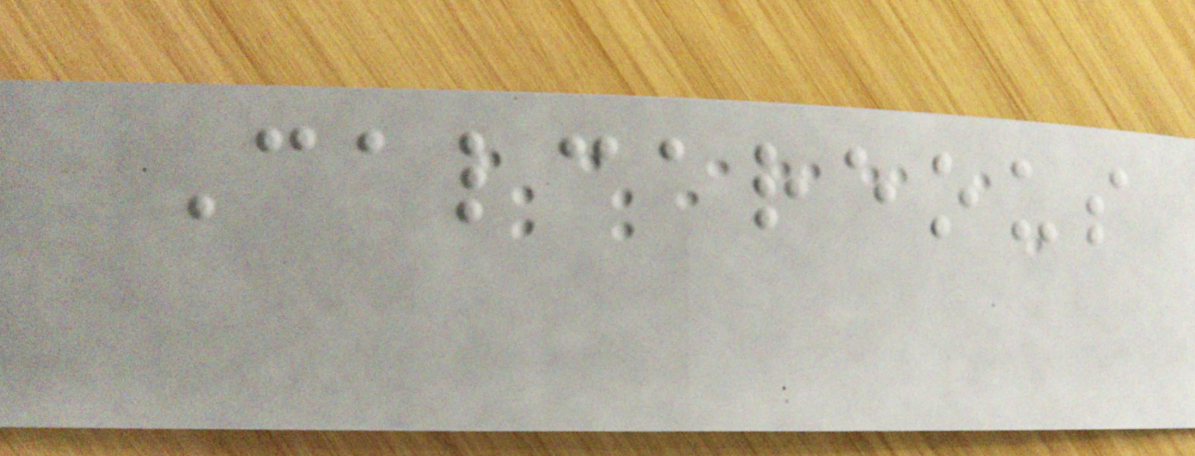Calcareous
